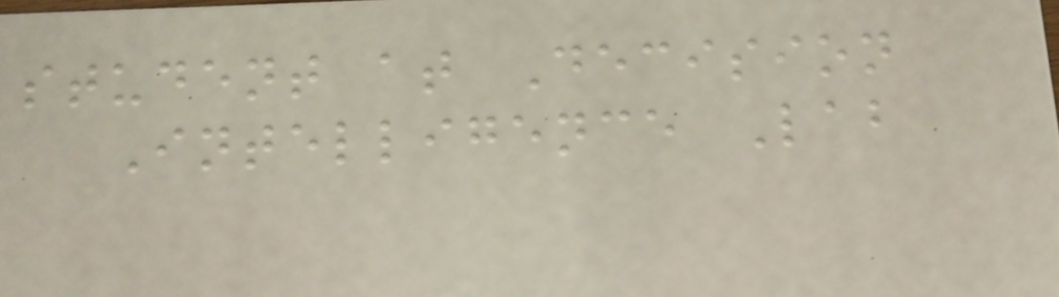student at Decision
Intelligence Lab
